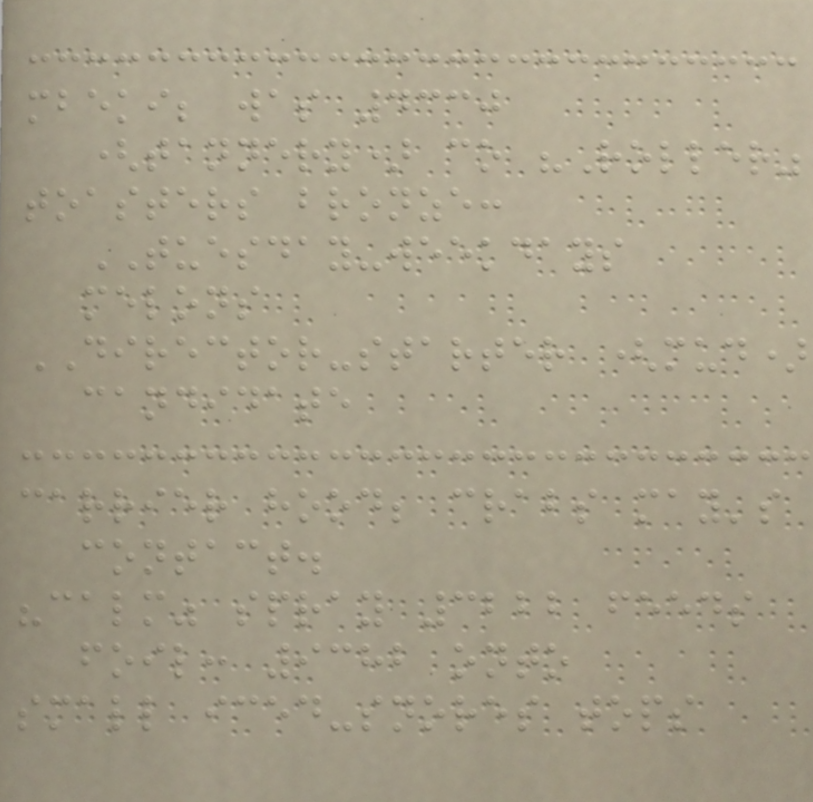mbeki; was 4330
(tannery) co "Roller"
toasters bronze:
TUESDAY-weekdays
melons
DIRECTOR-starter (mud)
candidate
carrier hood; crabs may's
contact.
"calm" spray 3222 feeds
foil: 9382 onto
small iced-snores tops
